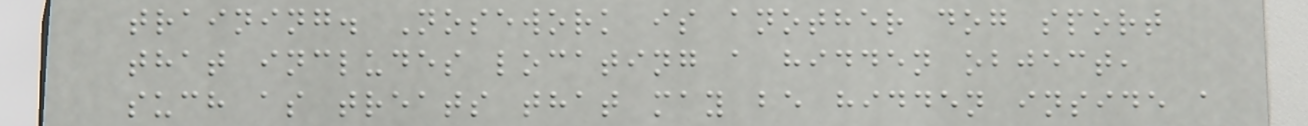training. Nosework is another dog sport
that includes locating a hidden object,
such as treats that may be hidden inside a
